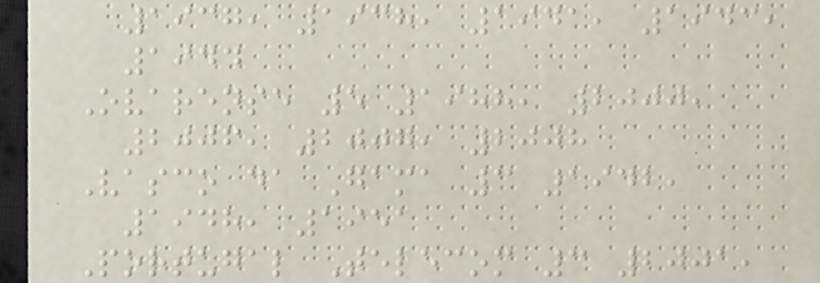1937, 1938, 1941, 1943,
1944
Ovarense 5 1988, 2000,
2006, 2007, 2008
Vasco da Gama 3 1942,
1948, 1951
Portugal Telecom 3 2001,
